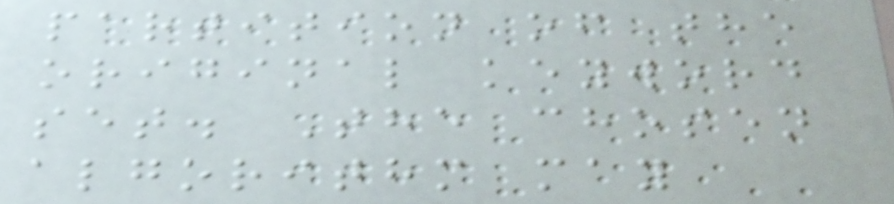partition of the
original keyword
set. The chosen
algorithm may
